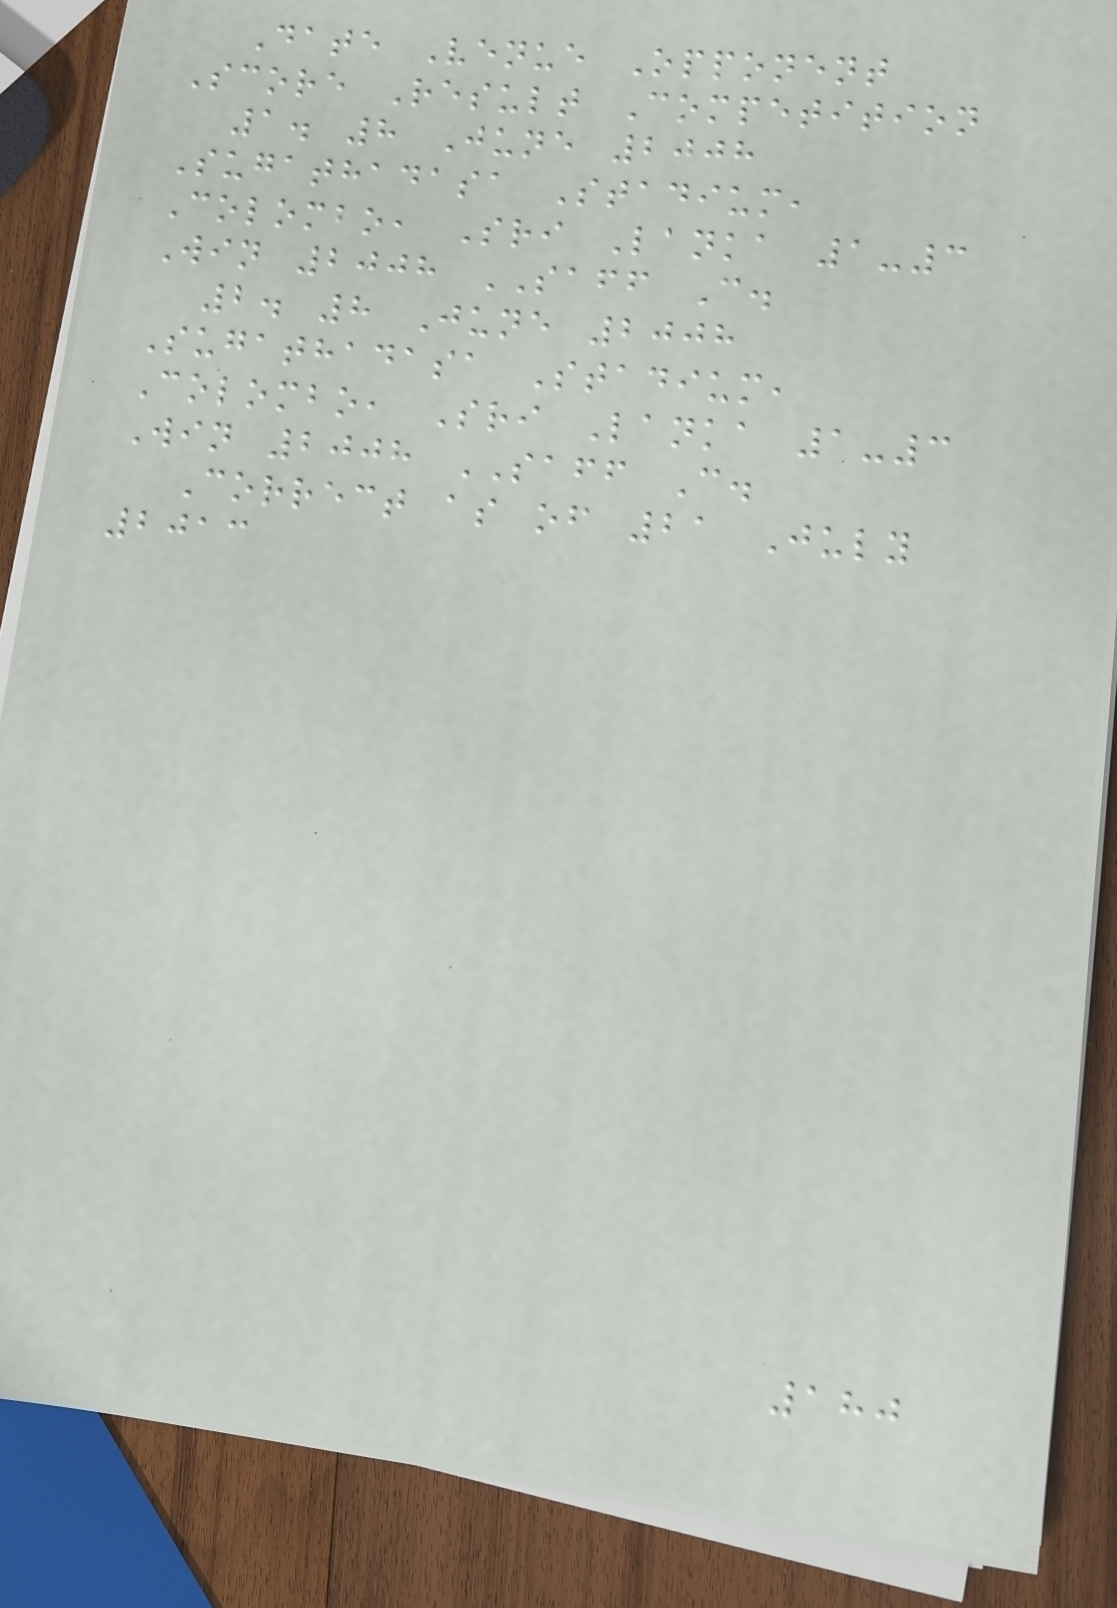Date Venue Opponent
Score Result Competition
1. 8 June 2008
Sugathadasa Stadium,
Colombo, Sri Lanka 1-3
Win 2008 SAFF C.
2. 8 June 2008
Sugathadasa Stadium,
Colombo, Sri Lanka 1-3
Win 2008 SAFF C.
Correct as of 21 July
2013
180
